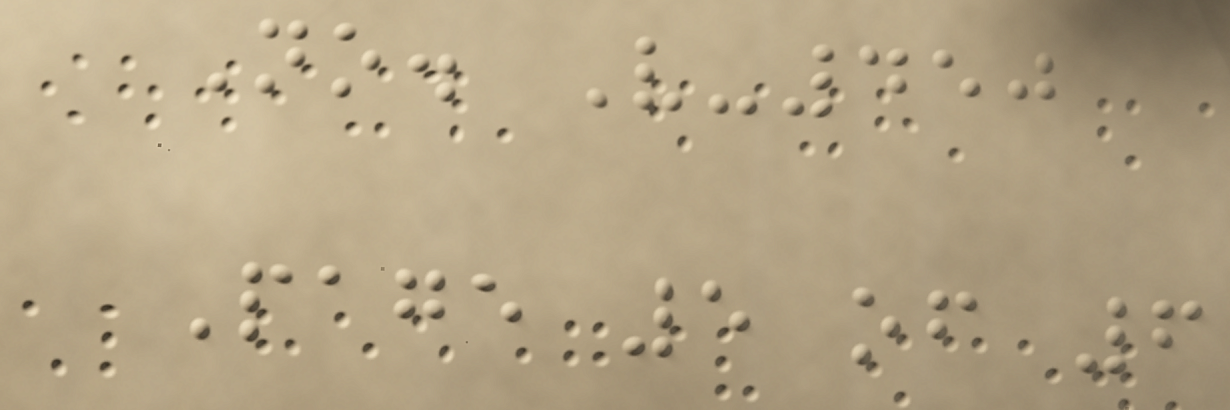No. V-450
Page 5 of 6
